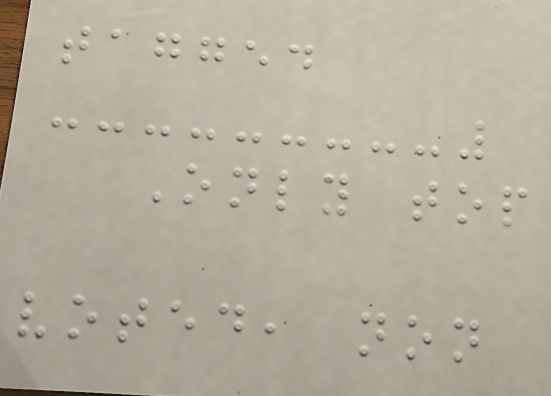tagged
Only top
voted, non
